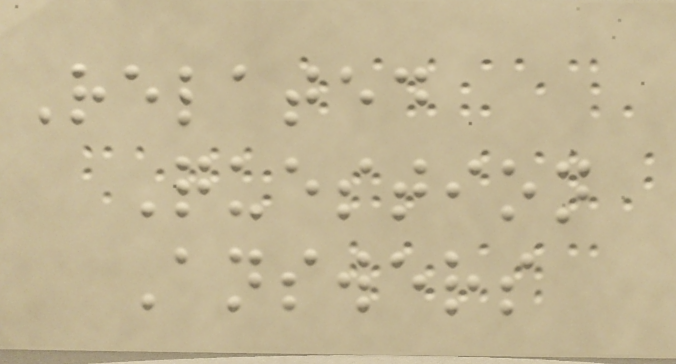Related
Question
Answers
